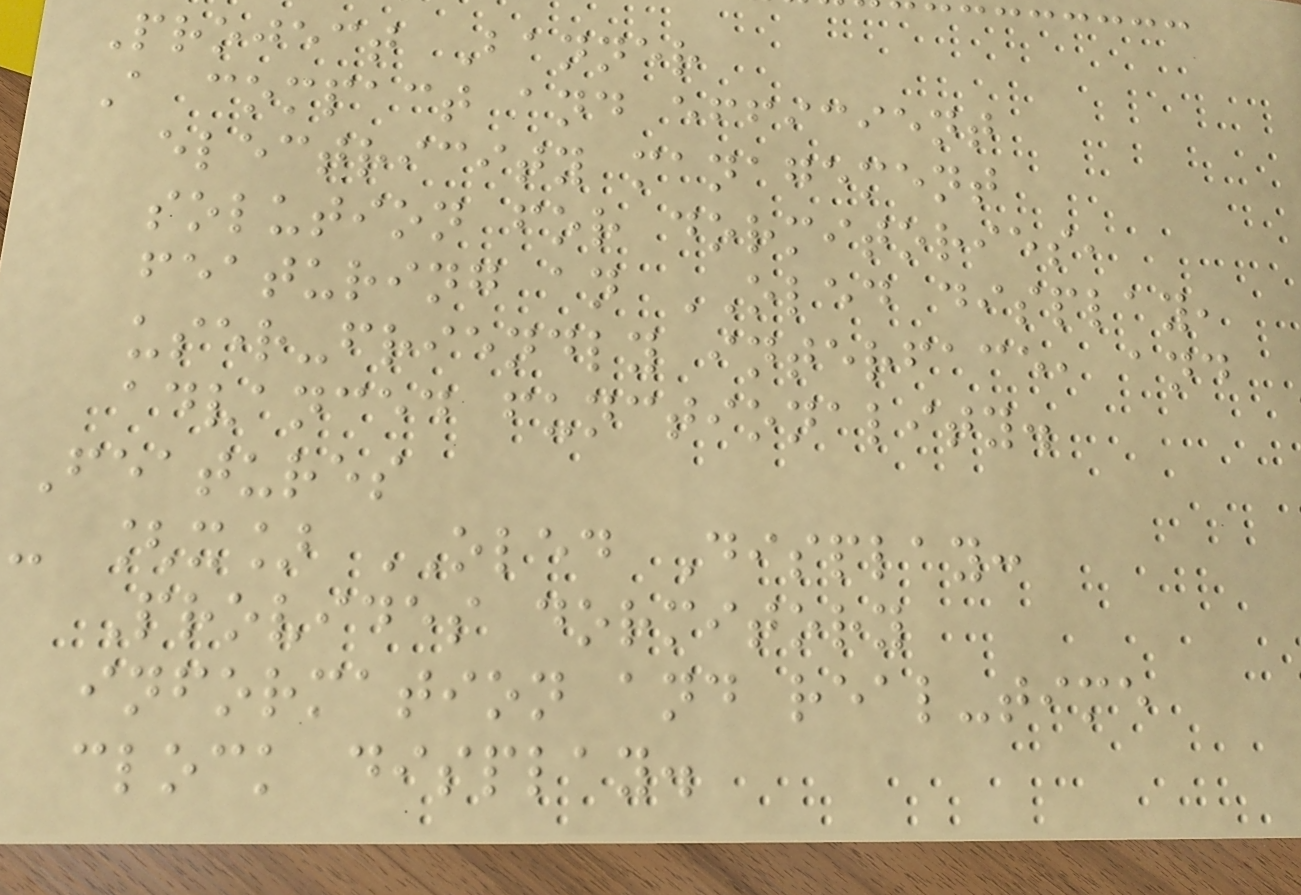Project Banner
A compact and efficient
electricity management
solution for dormitories,
featuring an OLED display,
user-friendly interface, and
advanced functionality.
Features
- [x] OLED Display:
Provides dormitory
information and real-time
clock display.
